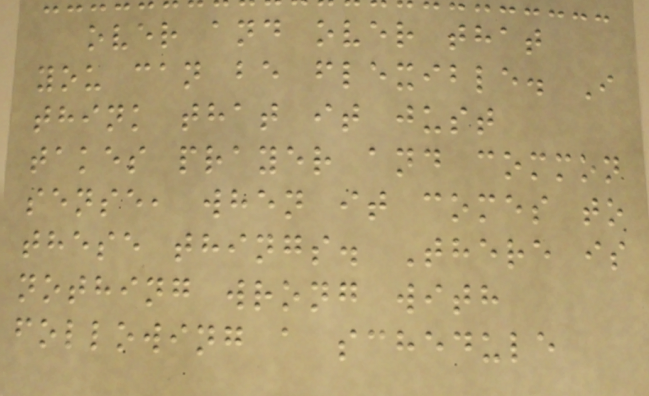over and over that
you can be flexible. I
think that it just
takes prayer and common
sense, when it comes to
these things. There is
nothing wrong with
following a schedule
